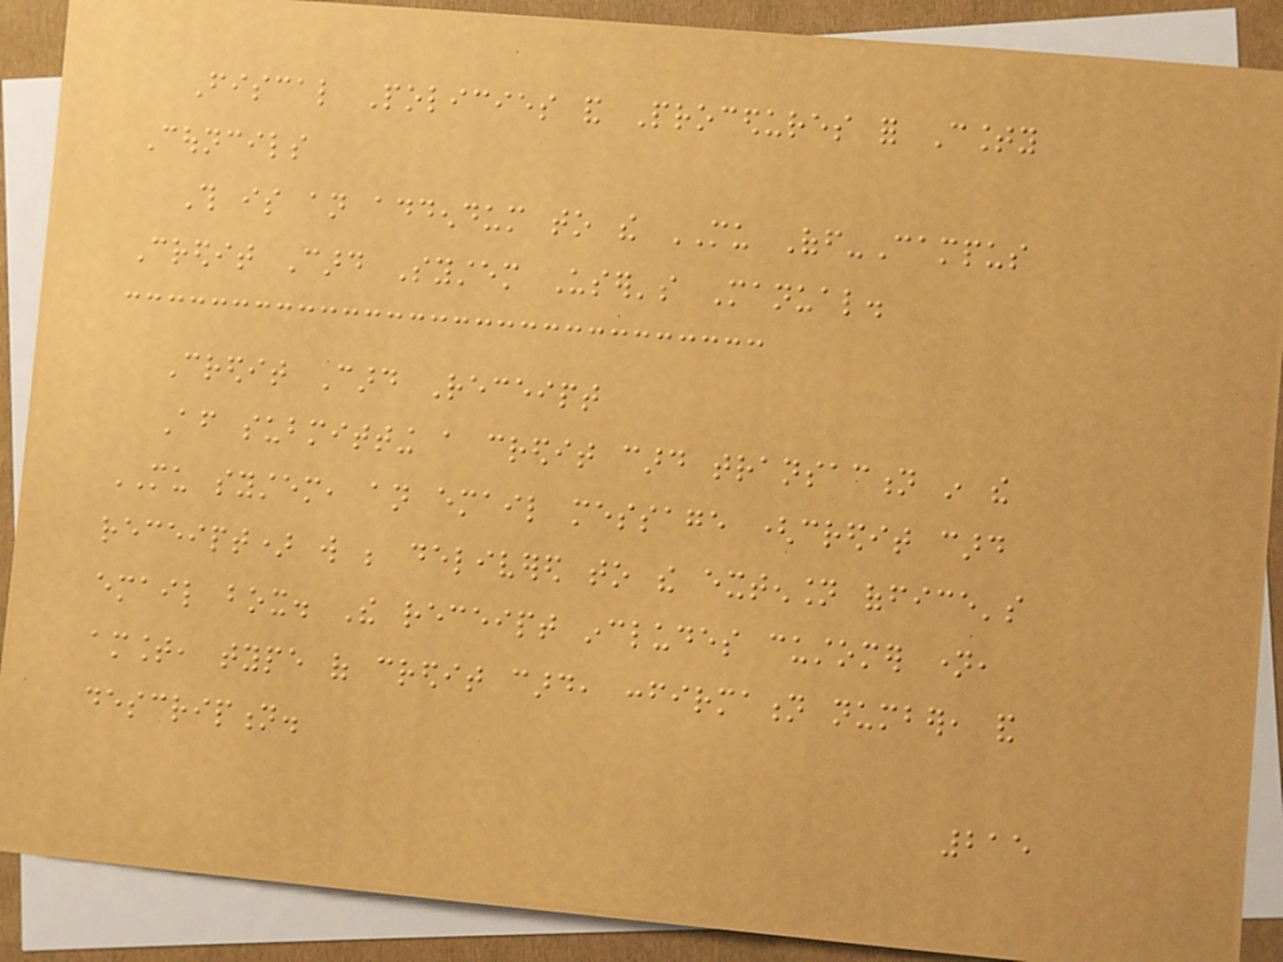Fiscal Policies and Procedures for County
Councils
This is an addendum to the MU Off-Campus
Credit Card System User's Manual.
Credit Card Receipt
After submitting a credit card transaction in the
MU system, an email message (credit card
receipt) will be delivered to the extension office's
email box. The receipt includes customer name,
amount, type of credit card, confirmation number, and
description.
215
